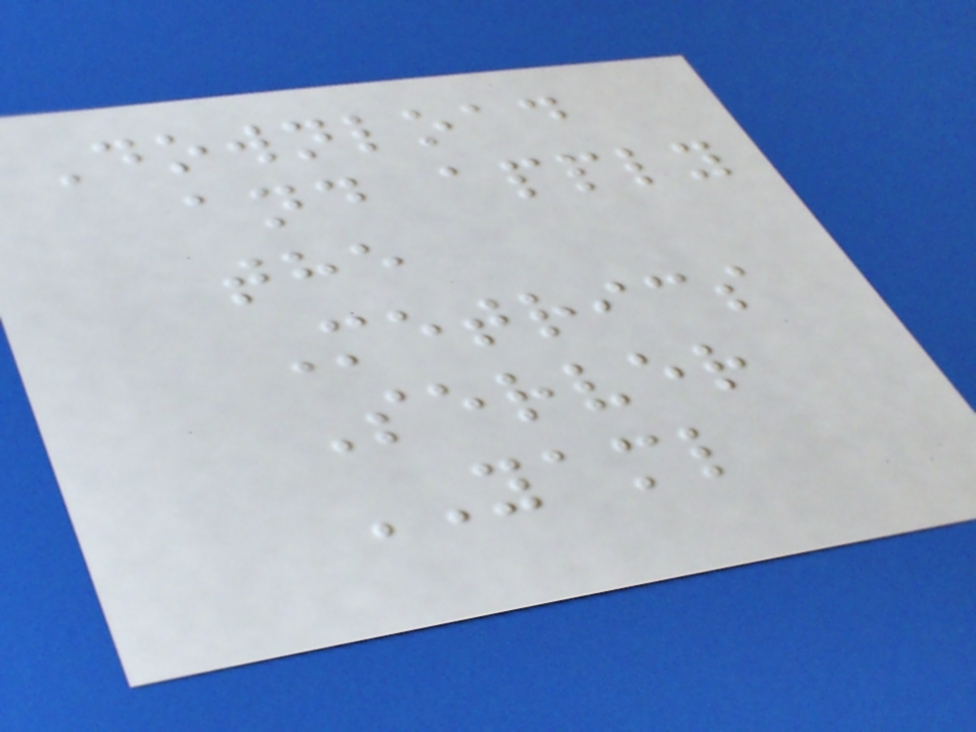Download
and apply
the
Metrics
Server
YAML
